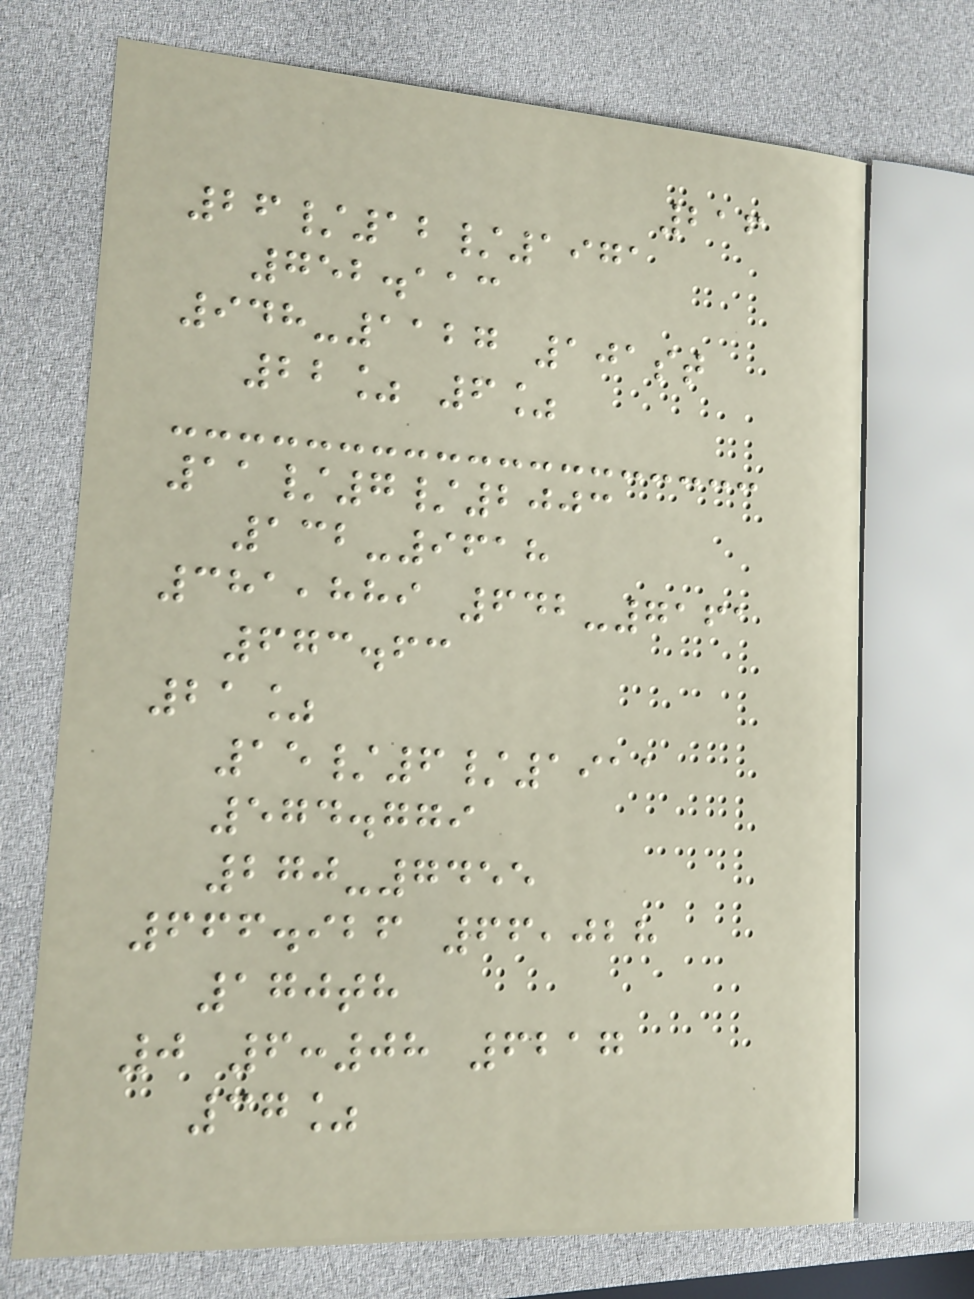216
26/12/1971
752.113
948-1127 101st
22% 6%
11/7/2003
132-9618
381,889 642-7161
673.63
21%
15/6/1911
574.779
270-7455
666.926 66,028
170th
0 6:08 6217
37%
